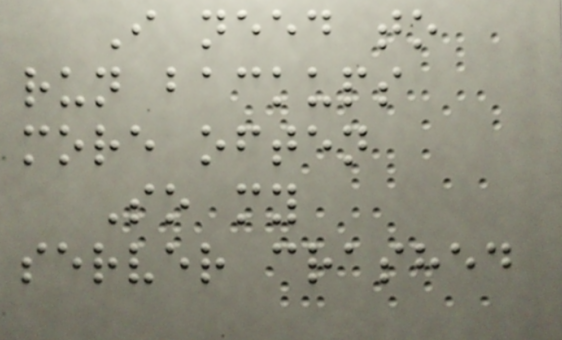I need to
run backups
more often
So my
server crashed
